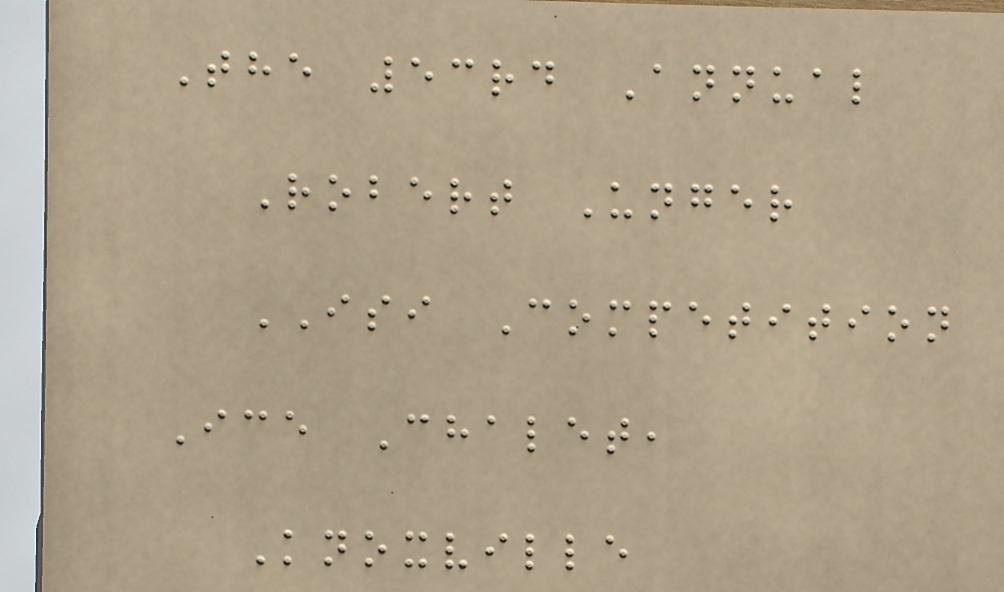The 53rd Annual
Robert Unger
ISI Competition
Ice Chalet,
Knoxville
